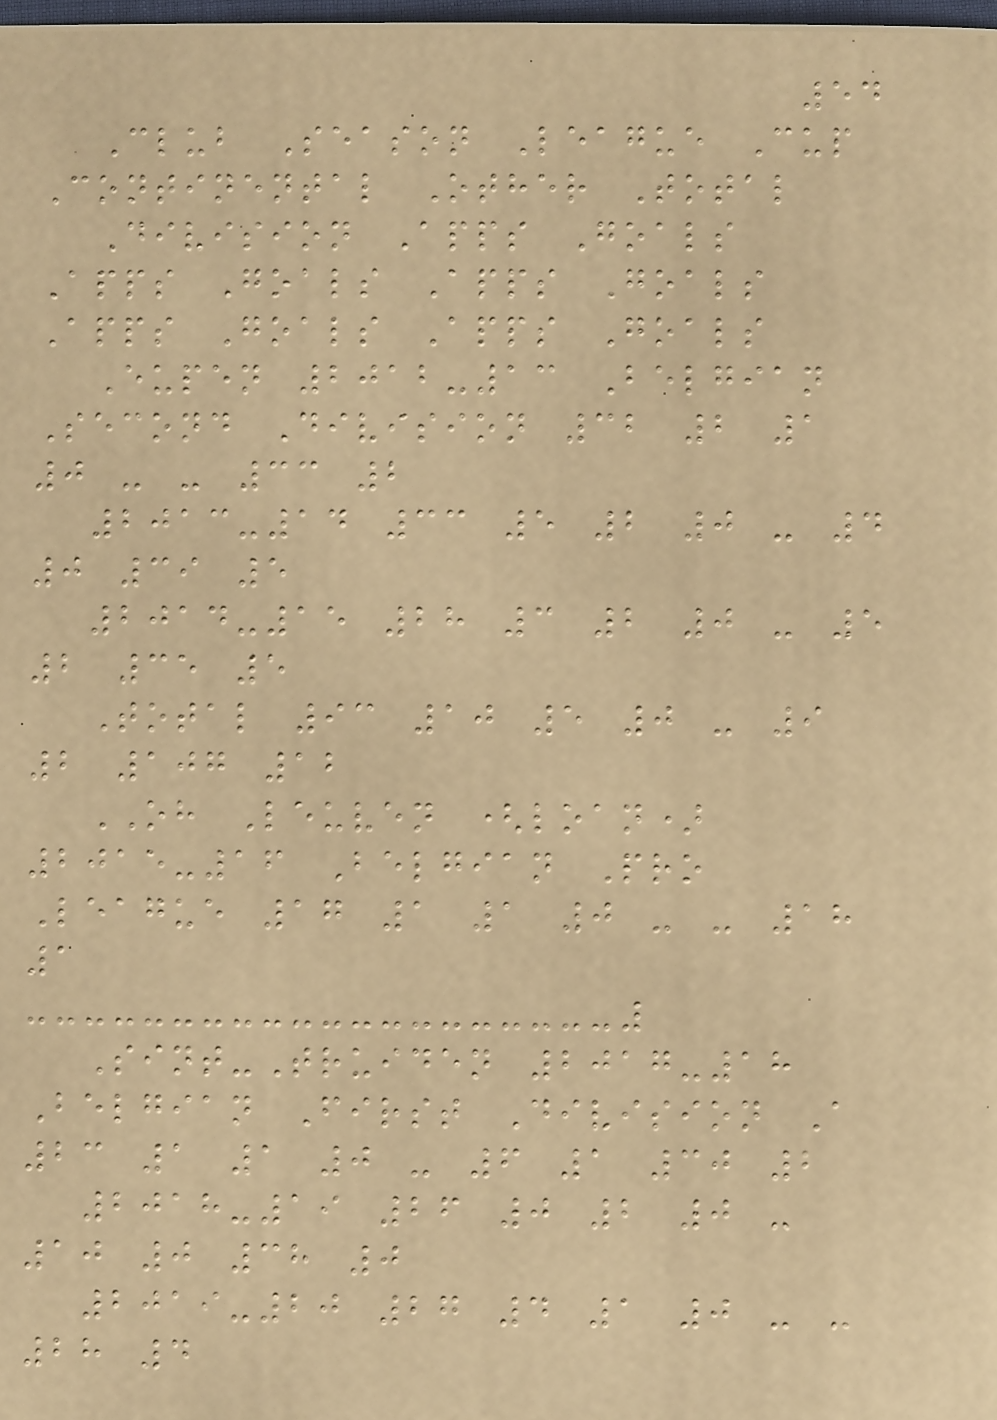54
Club Season League Cup
Continental Other Total
Division Apps Goals
Apps Goals Apps Goals
Apps Goals Apps Goals
Eupen 2012-13 Belgian
Second Division 32 2 1
0 - - 33 2
2013-14 33 5 2 0 - 4
0 39 5
2014-15 28 3 2 0 - 5
2 35 5
Total 93 10 5 0 - 9
2 107 12
OH Leuven (loan)
2015-16 Belgian Pro
League 17 1 1 0 - - 18
1
Sint-Truiden 2017-18
Belgian First Division A
23 1 1 0 - 6 1 30 2
2018-19 26 0 2 0 -
10 0 38 0
2019-20 27 4 1 0 - -
28 4
